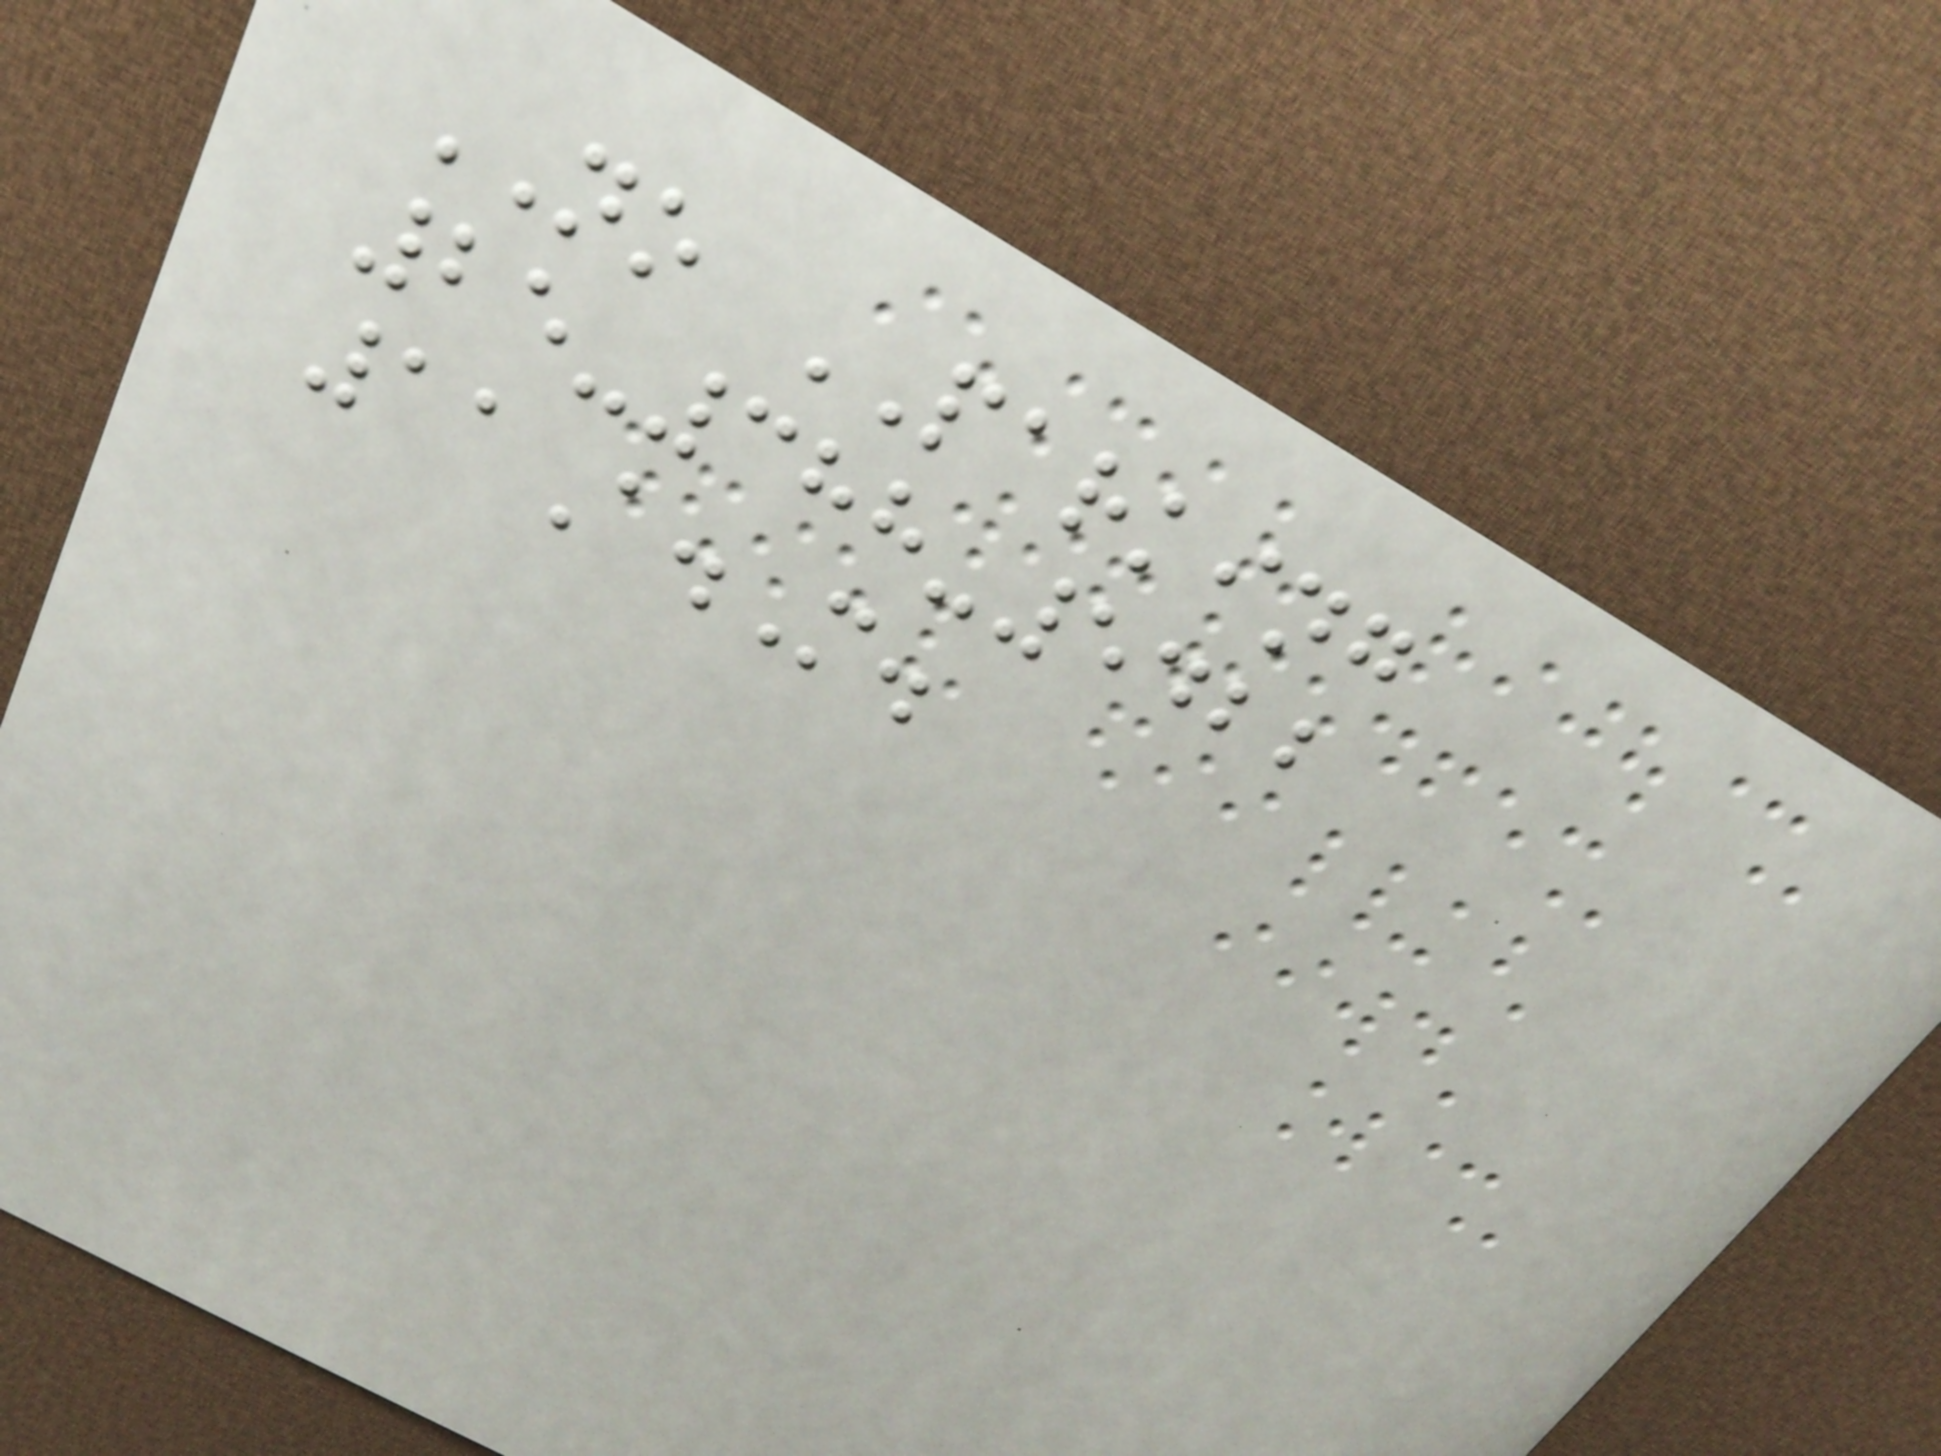NO PARKING
25-388-5422
11A.M.
